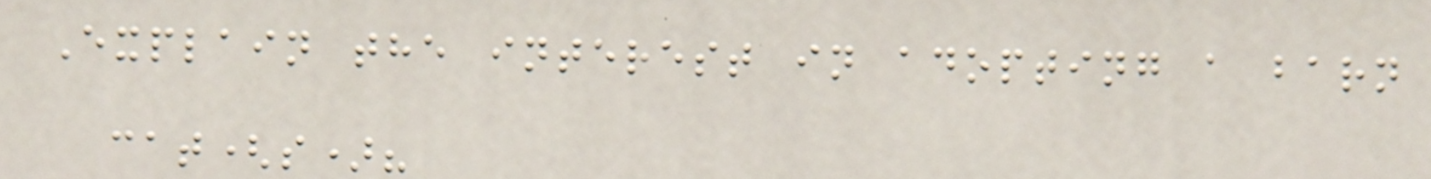Explain the interest in adopting a barn
cat(s)?
